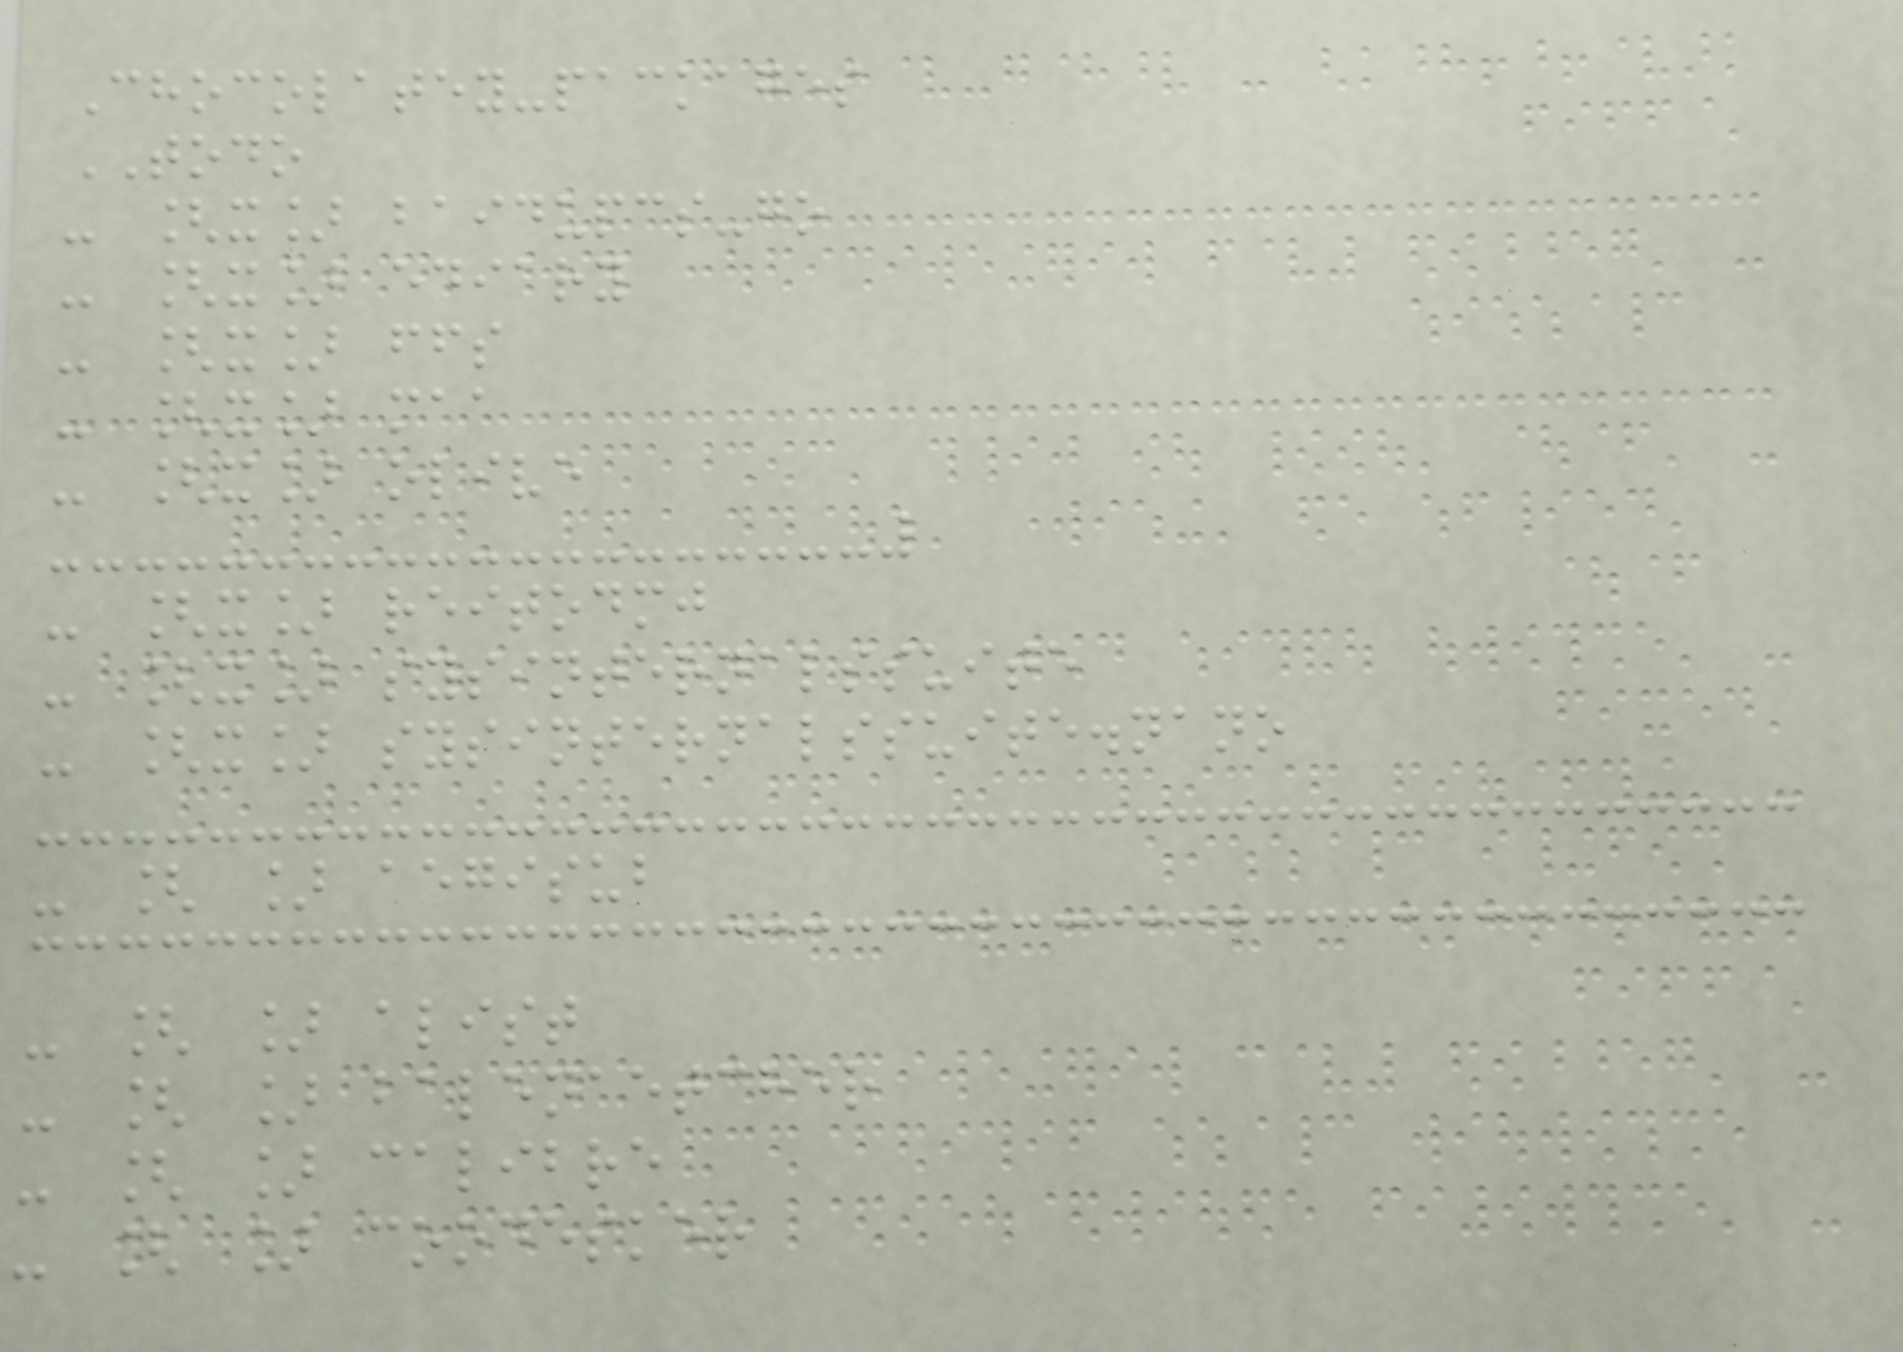Chocolatey-packages
TODO
- [x] baidupcs-go
- [x] ediary
- [x] ffs
- [x] maa
- [x] olive
- [x] reitodmj
- [x] sysinternalssuite
- [x] sysinternalssuite.nano
- [ ] aegisub
- [ ] alist
- [ ] balenaetcher
- [ ] calibre
- [ ] coodesker
